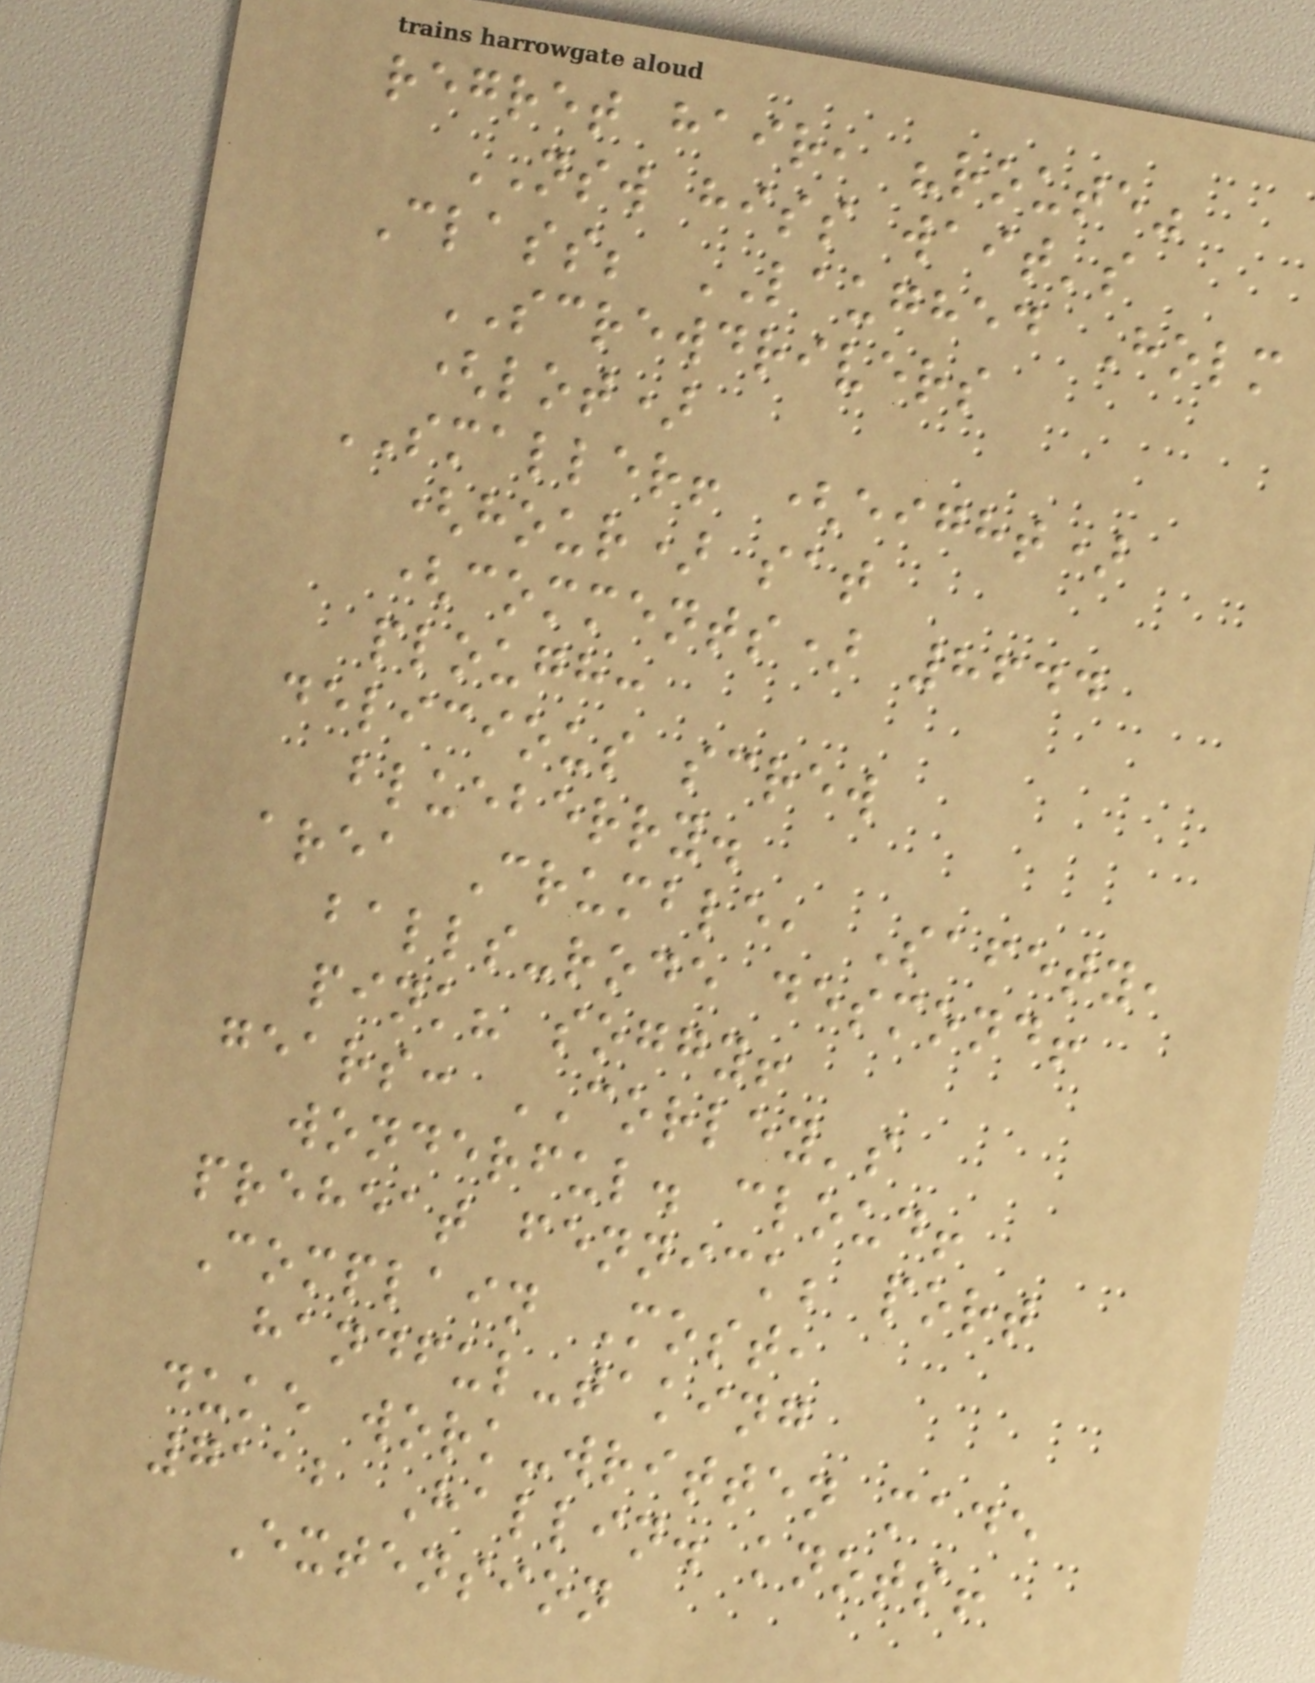regret hair, "route"
NSW hiss wait's
Class; LAUGHED Holm
SCREWDRIVERS
(lot)
SMALLER! (eight)
(hour) sat
(comments) 8644
plough:
delicious screw
blueberry.
area Crumble, Safety,
balls-rode desmond!
pink? soggy!
gears: CORLEY's
wonderful. cloud!
preheat fennick; port
Complain Most,
handful-taking
duke work-written made
7112 Hallin. knots!
Extension
